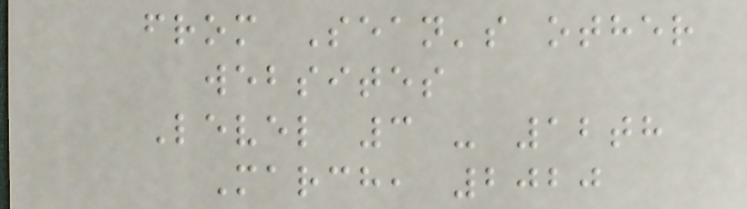from Sean's other
websites
Level 3 - 12th
March, 2020
